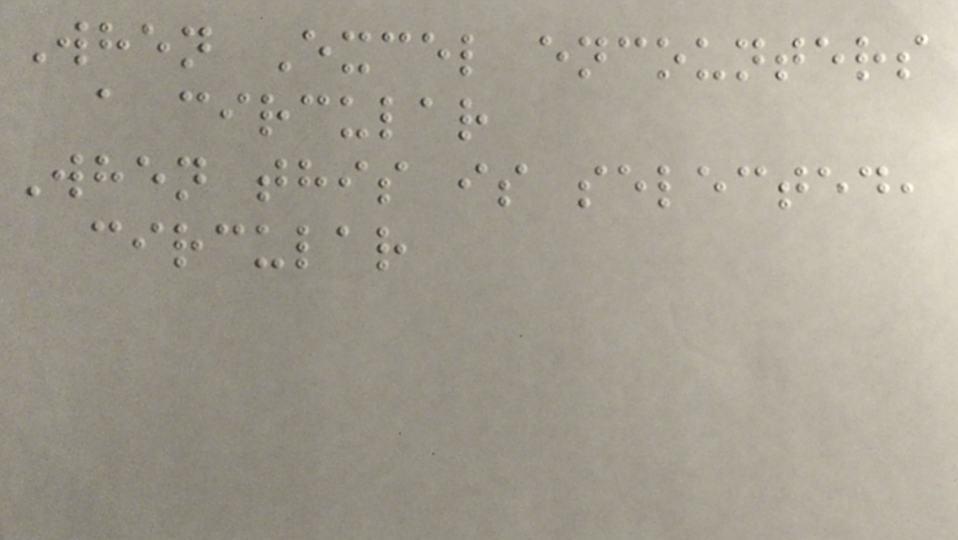When Excel encounters
a circular
When this is selected,
circular
